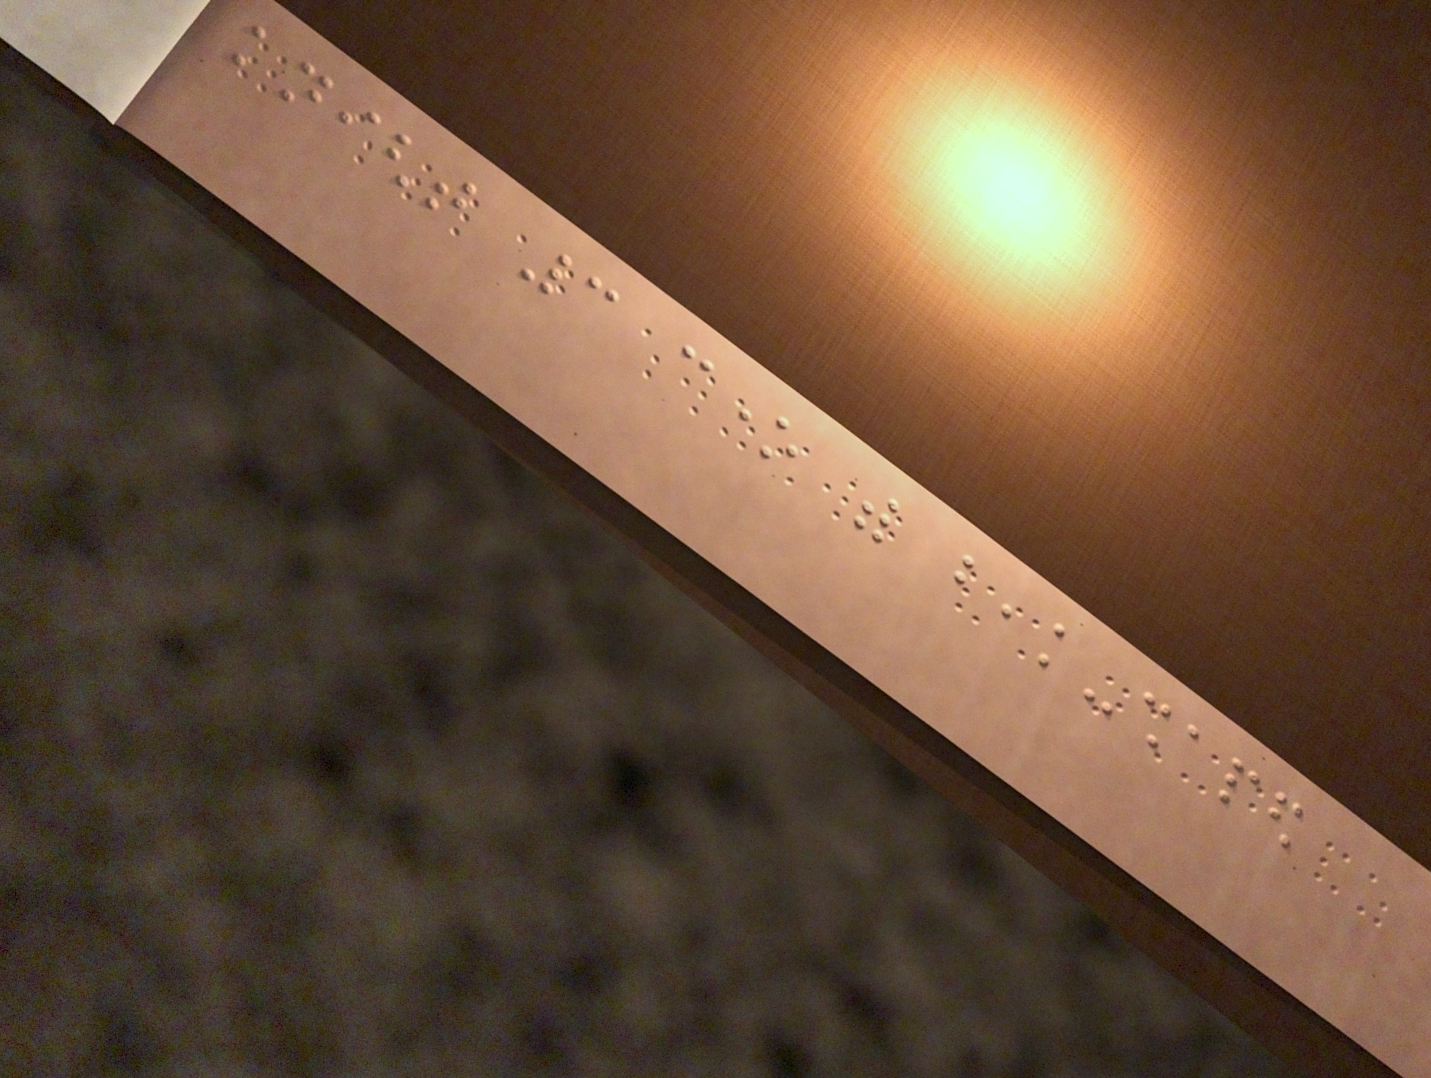knight 3 cone with beak-shaped
